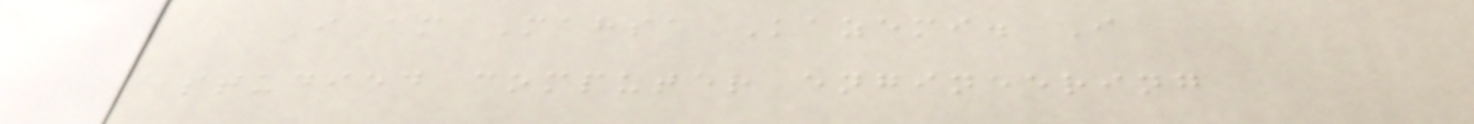I am Mahsa Kazemi. I
studied computer engineering
